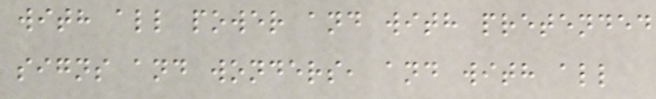with all power and with pretended
signs and wonders, and with all
